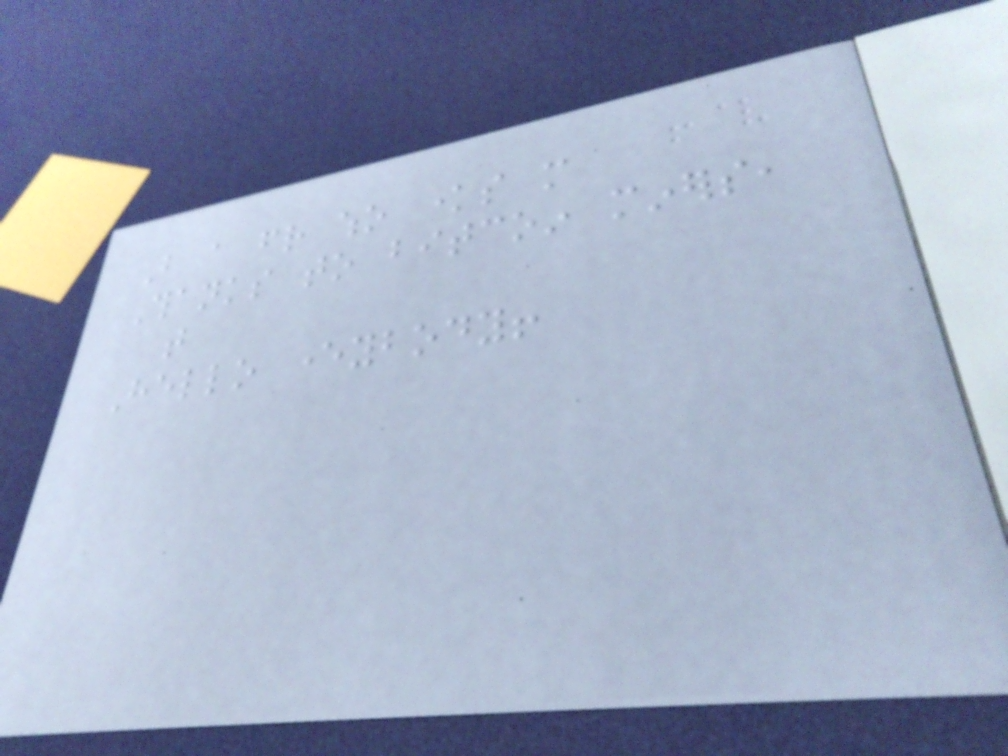But a friend who knows more
Thanks to bitcoin miners,
that
Hello everybody!
